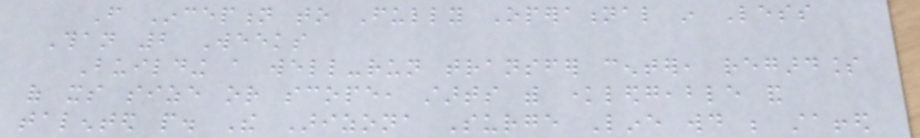From Inception to Fully Operational in Less
Than 2 Weeks
Building a well-run transfer center, regardless
of its size or scope, starts with knowledgeable and
talented people. The Arizona Surge Line would be staffed
